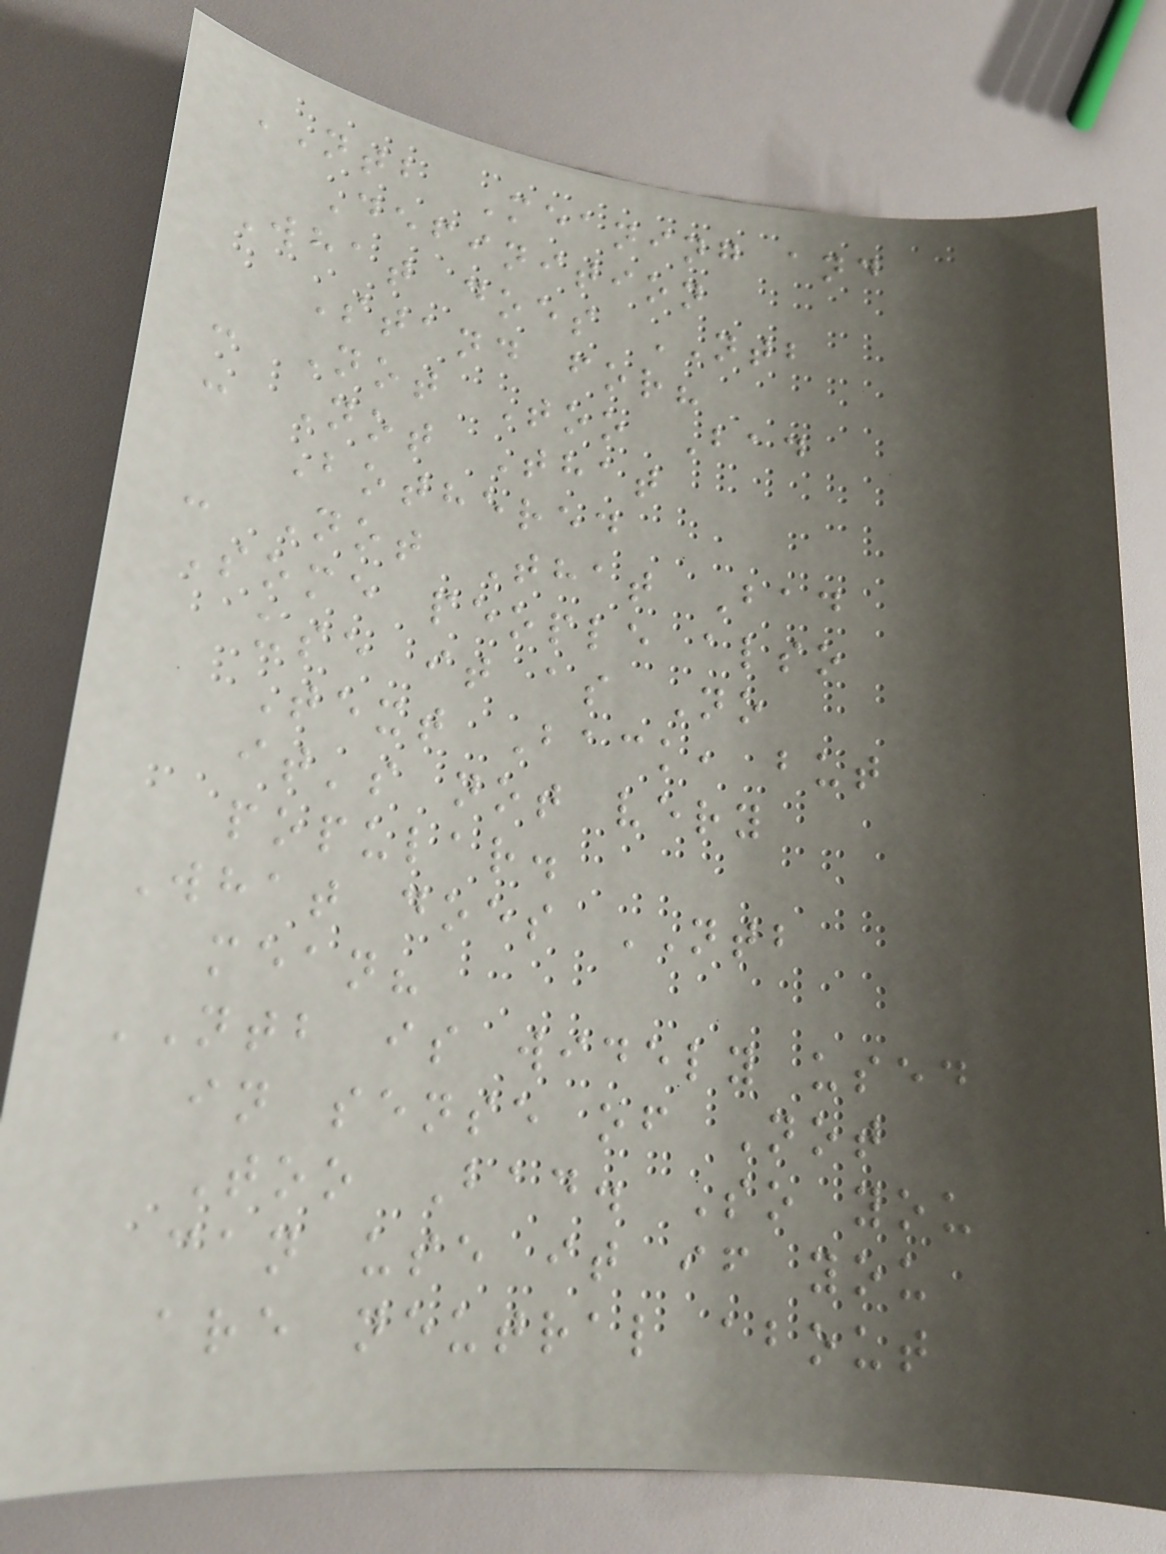NTB Meaning and
Definition
What does NTB
Stand for?
- Not Too Bad
- Not That
Bothered
- Not That Bad
Some people also
use it as No
Text Back, but
it's not very
popular.
What does NTB
mean?
NTB is widely used
in sense of Not
Too Bad. So you
can use it if you
are neutral about
